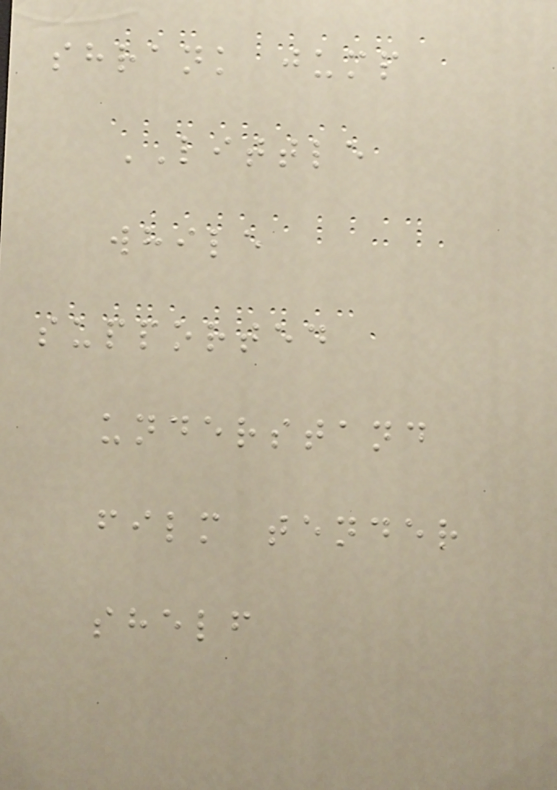shrank jump
LITTLE
while
supported
understand
film tender
shelf
